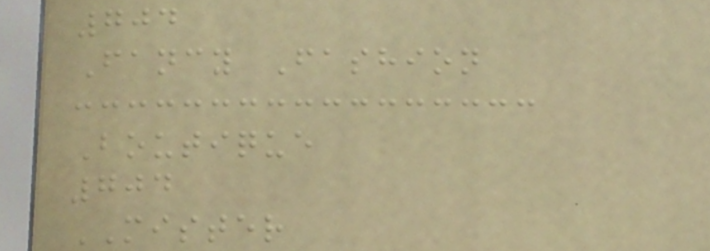704
Fancy Fashion
Boutique
704
MISTER
